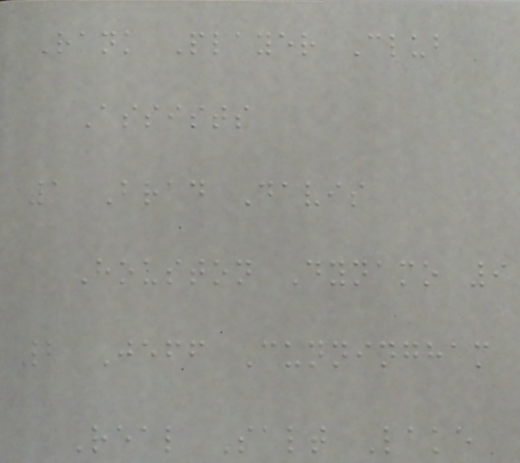Rank Player Club
Assists
1 Brad Davis
Houston Dynamo 9
2 Jeff Cunningham
Real Salt Lake
